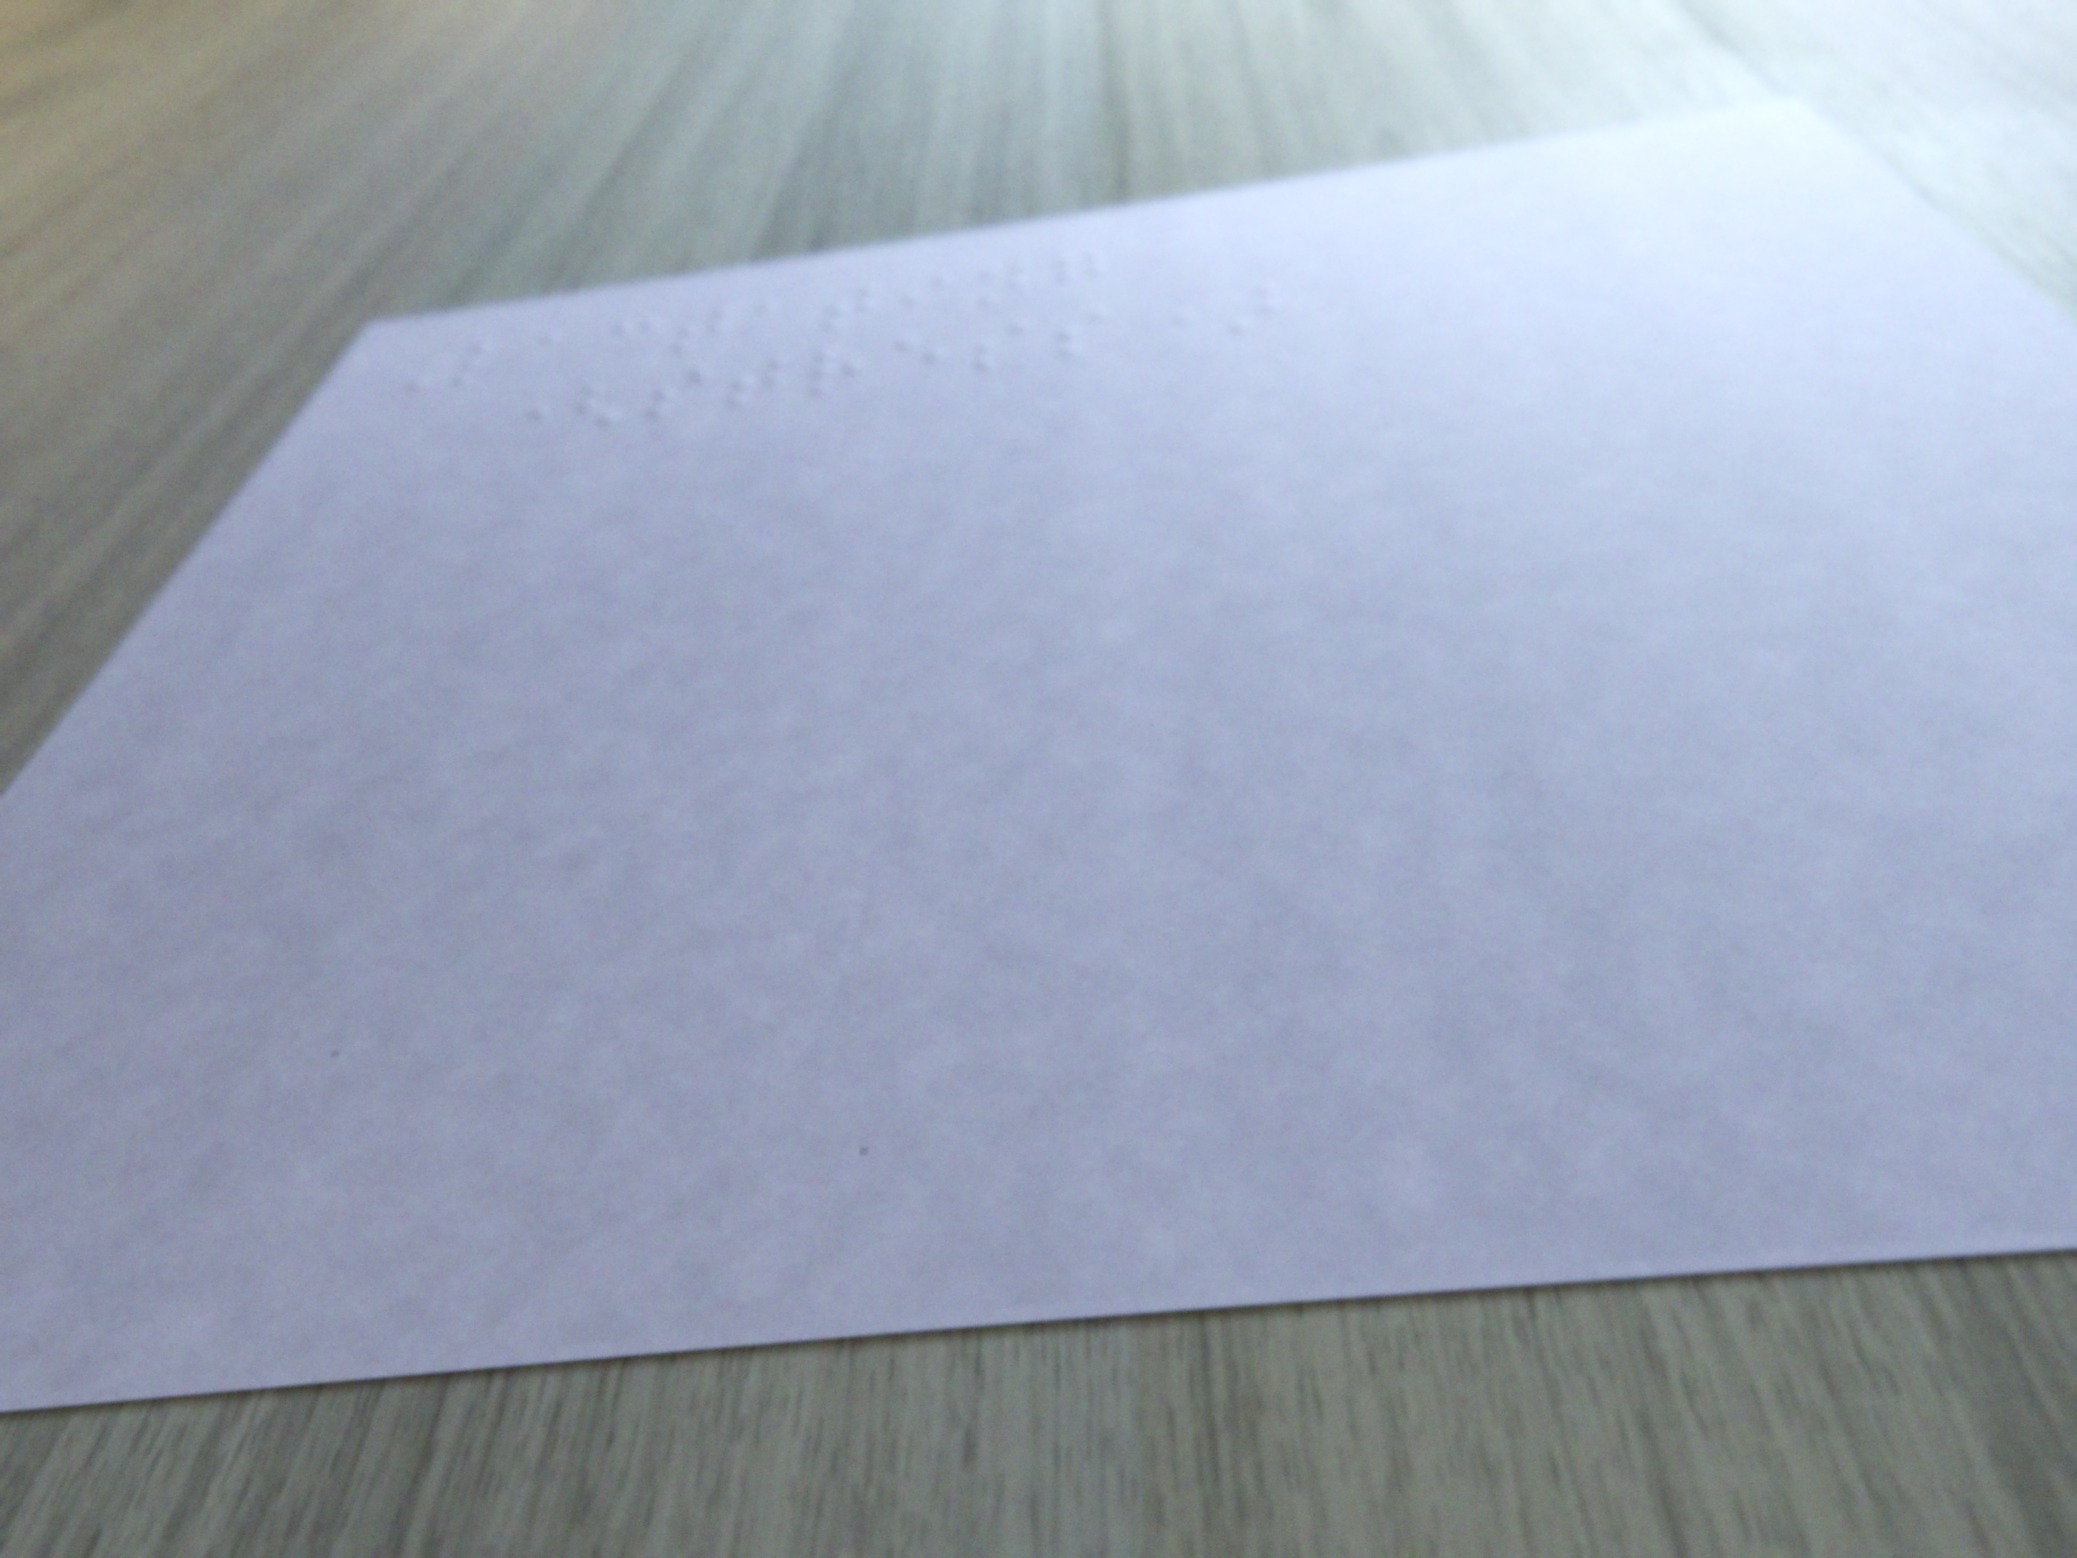Lactating
(stress)
